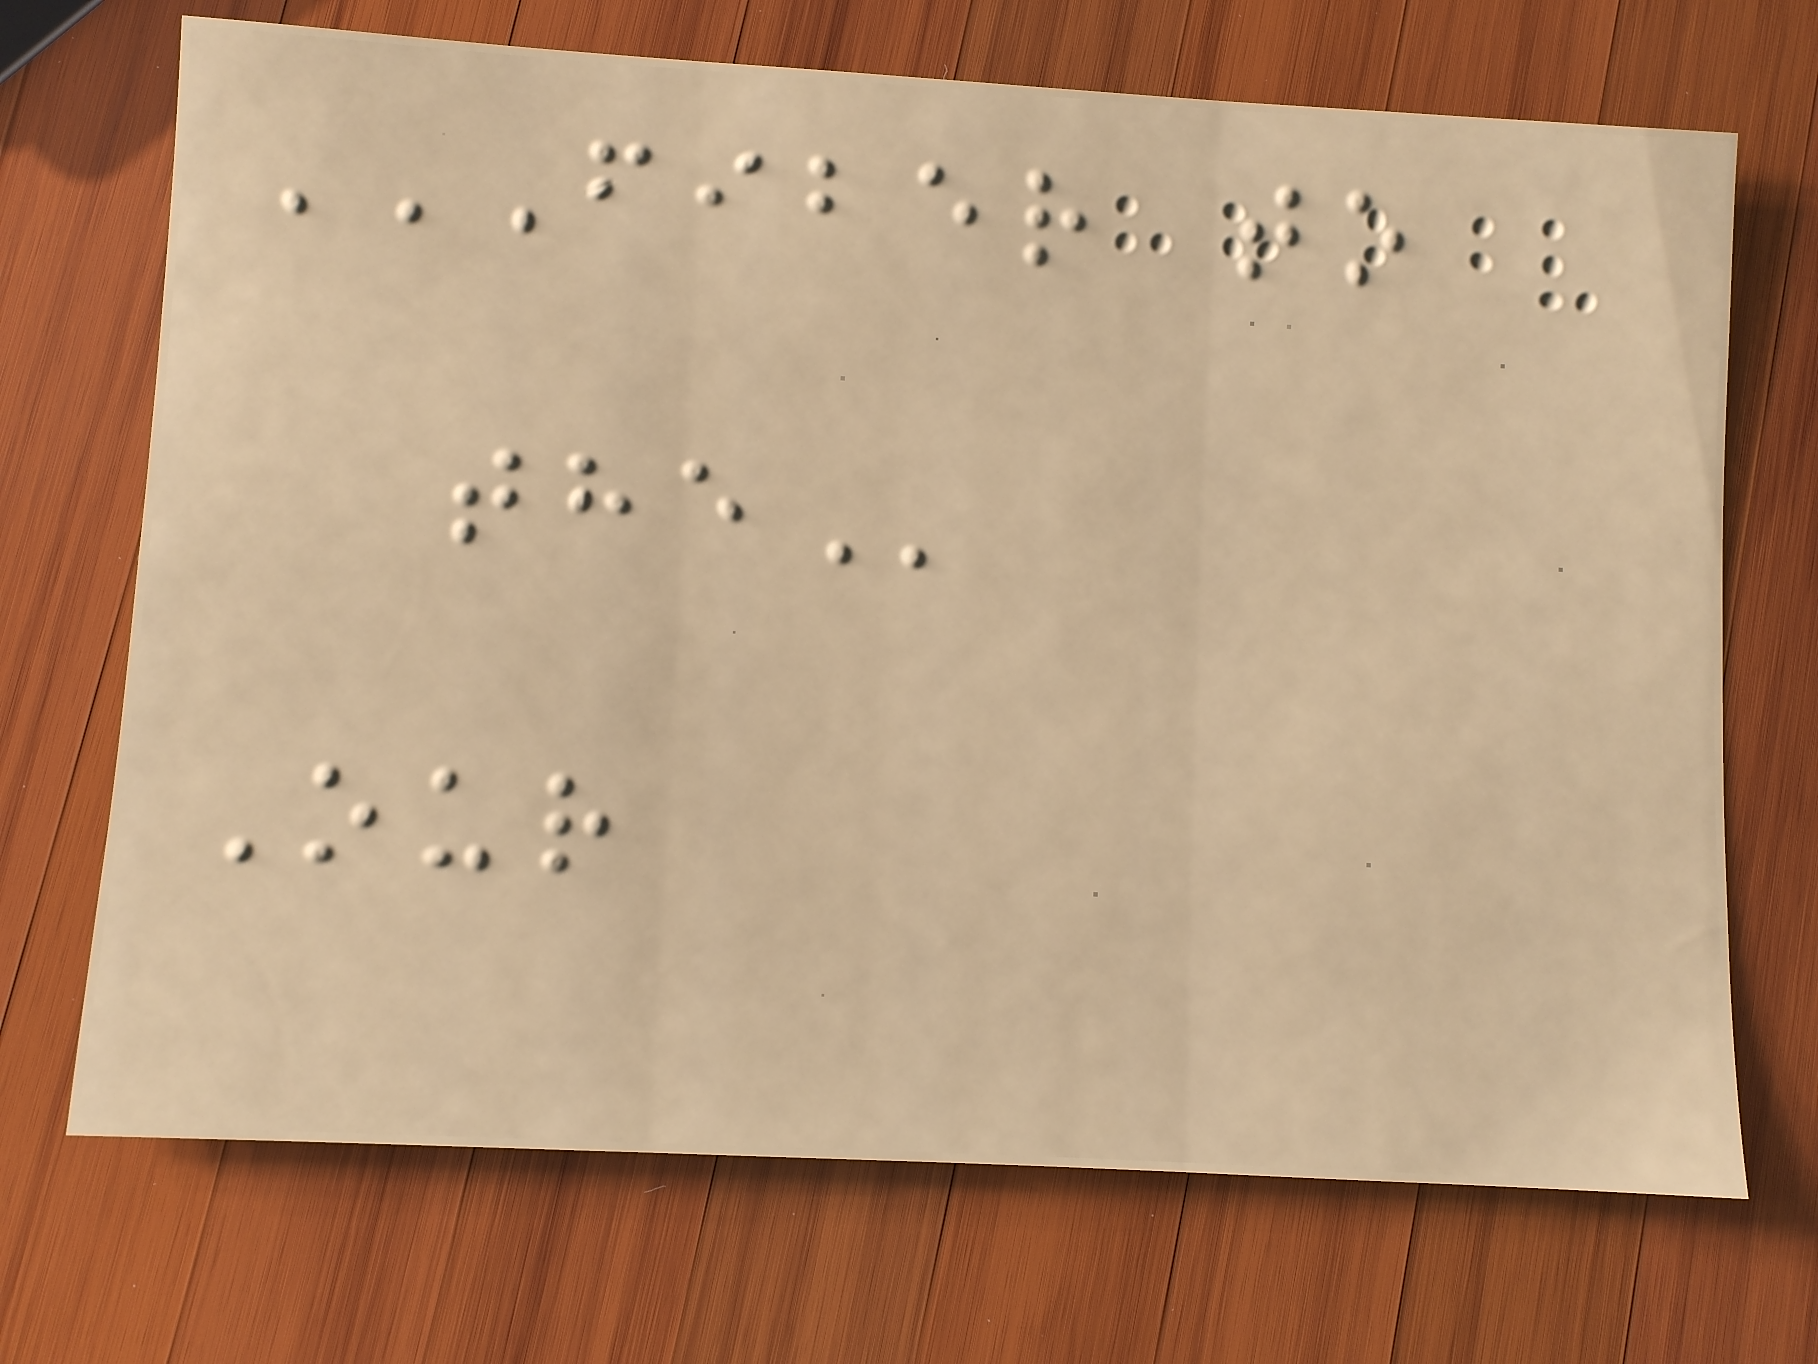FIBER TO
THE
Our
